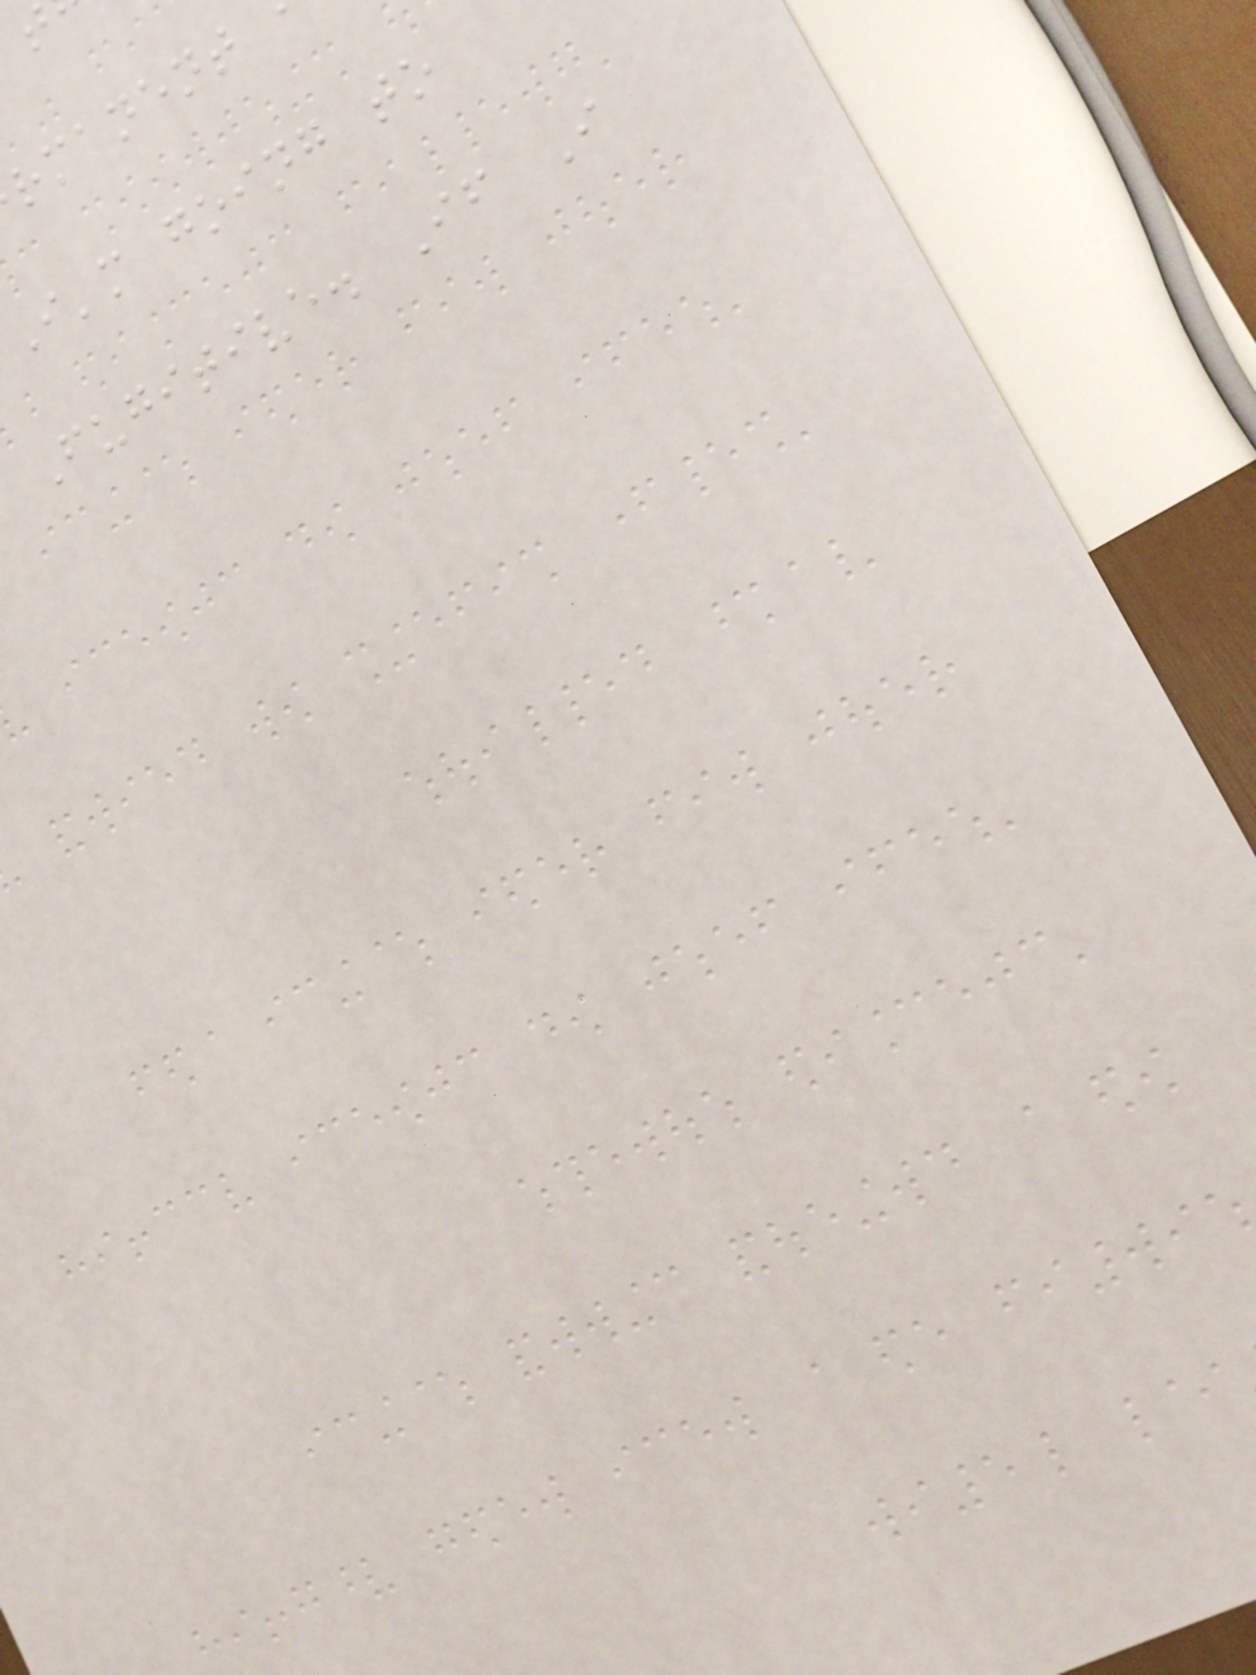rmanent
I'm going to
Fugitive. If I
